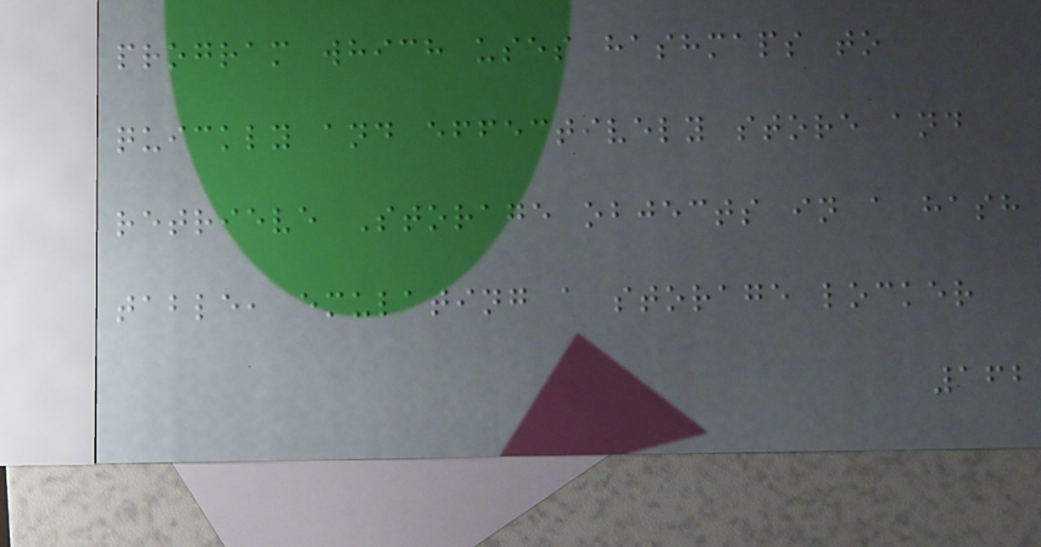program which uses hashmaps to
quickly and effectively store and
retrieve Storage objects in a hash
table, emulating a storage locker
162
